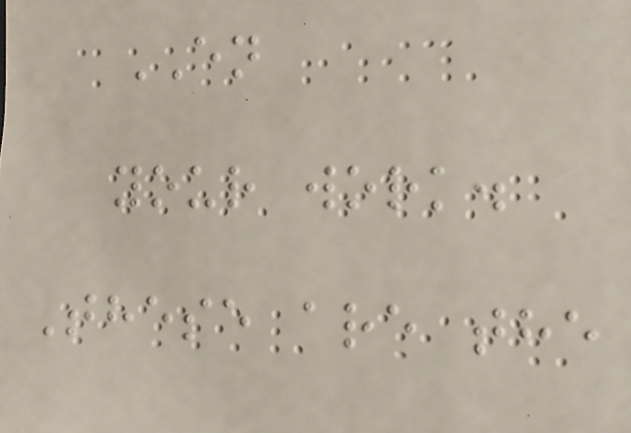EN
your work.
These are the
